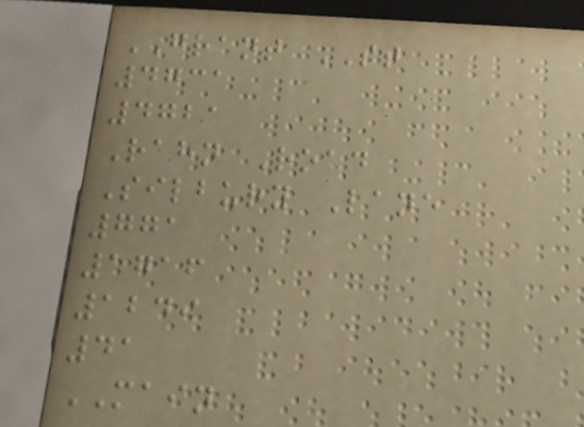GRANT ST
4731
4721
Rahn Road
Silbury Lane
771
1716
1249
41
MAIN
